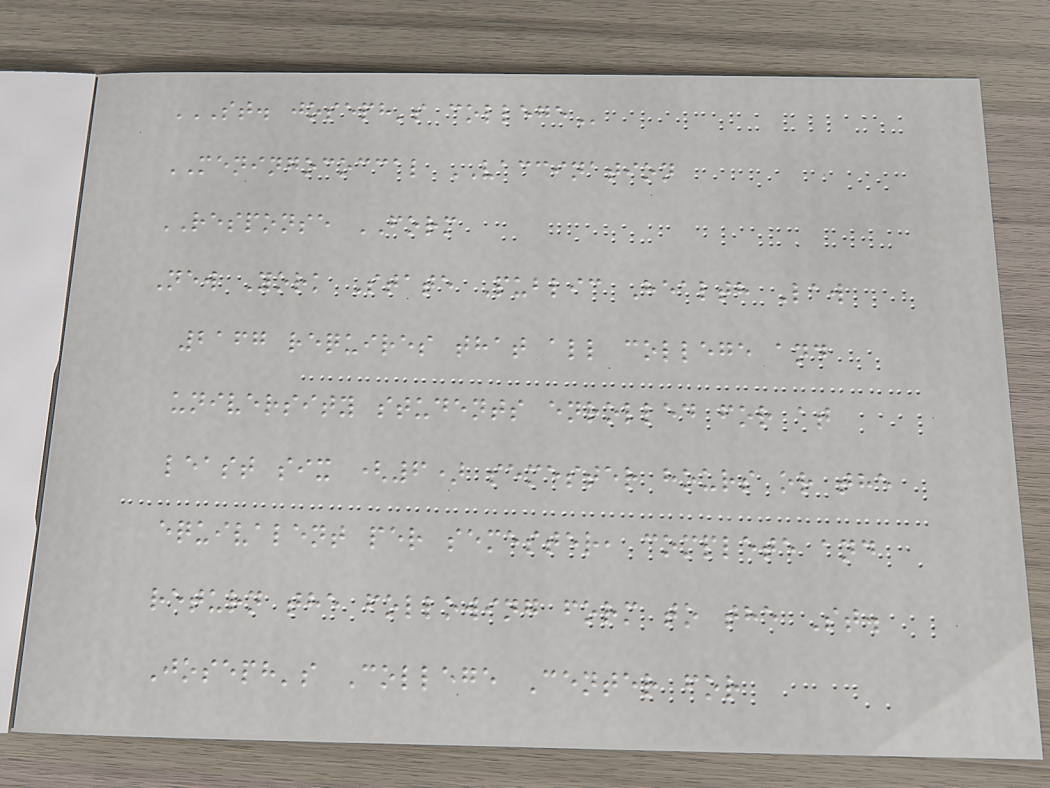ST. JOSEPH'S COLLEGE
MENINGOCOCCAL VACCINATION
RESPONSE FORM
New York State Public Health Law
2167 requires that all college and
university students enrolled for at
least six (6) semester hours or the
equivalent per semester, complete and
return the following form to the St.
Joseph's College Center for
